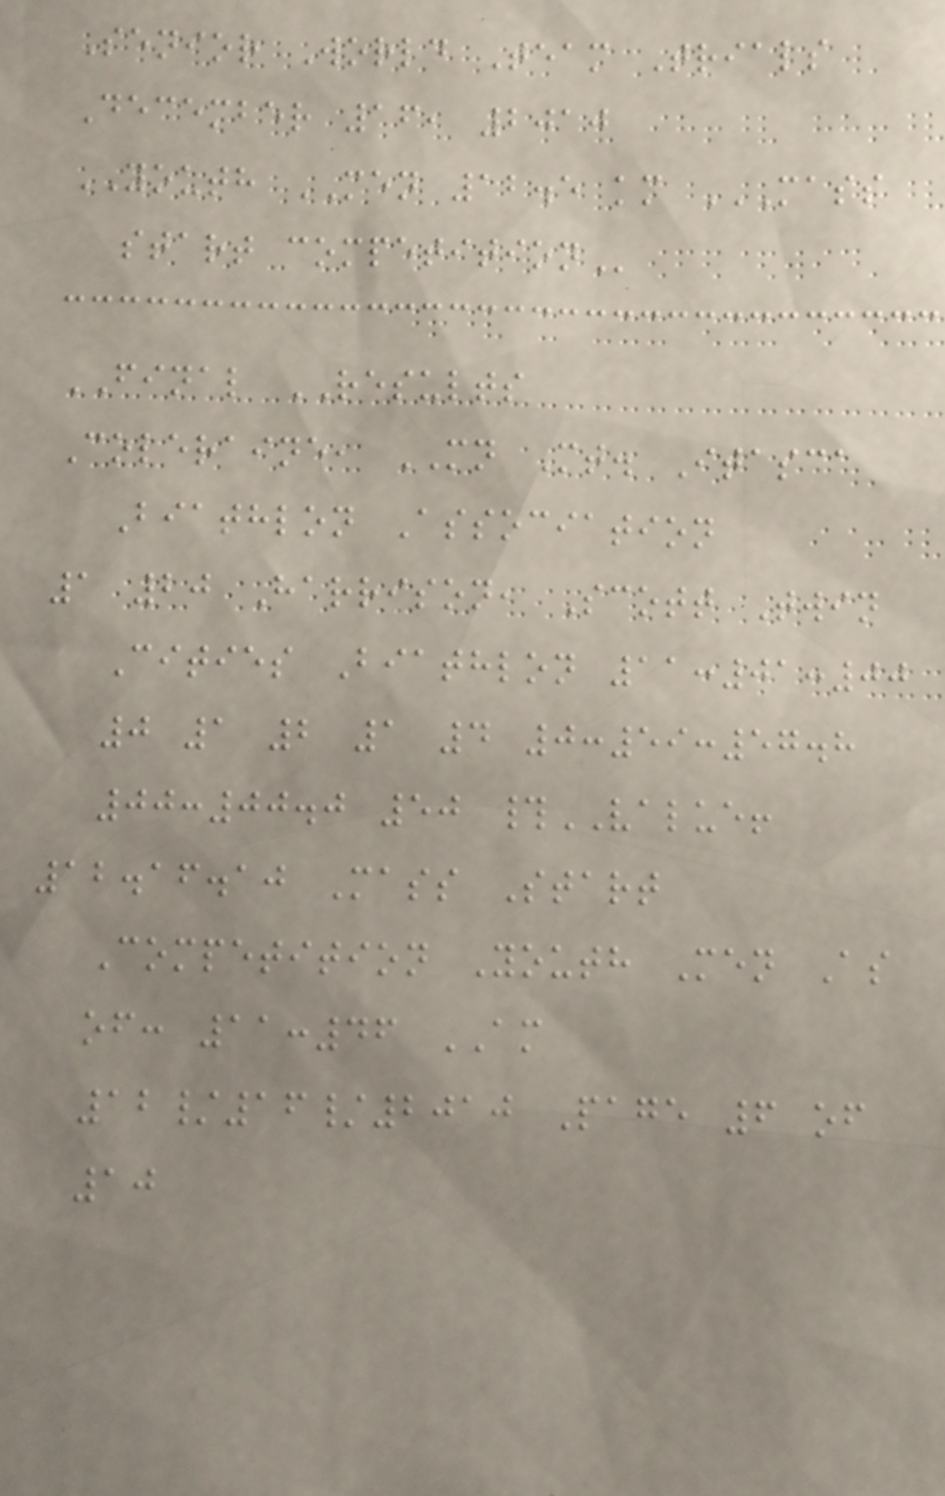Senior World Team Trials
December 16, 2010
YOUTH MEN 12.5 km MASS
START COMPETITION
FINAL RESULTS
Coleraine, MN Mt. Itasca
Biathlon Association
1 20 Harrison, Scott Twin
Cities Biathlon 11:01:00
0 1 2 1 4 0:59:57.8
00:00.0 50 #VALUE!
12.16.10 Mass Start
Competition Youth Men As
of: 11:46 AM
12/16/2010 Page 6 of
10
